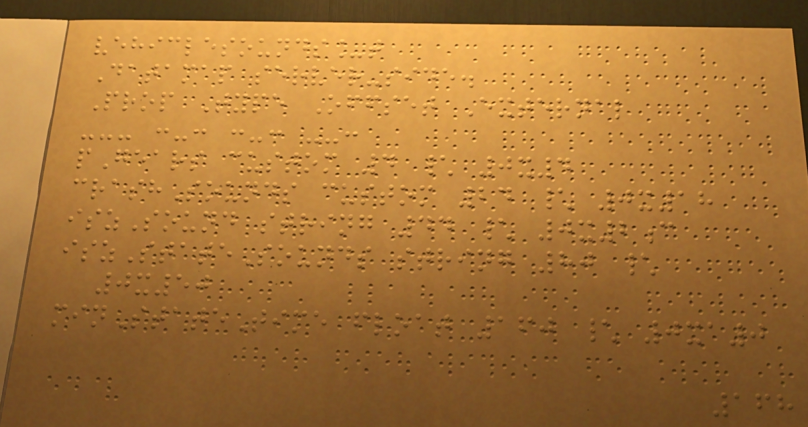vehiclesounds_t
Datamap server-side.
Prop Type Offset External
--- :-: :-: --:
pGears custom 4 \ 0x4
crashSounds custom 24 \ 0x18
iszSound string 44 \ 0x2c
iszStateSounds string 80 \
0x50
minStateTime float 160 \ 0xa0
168
